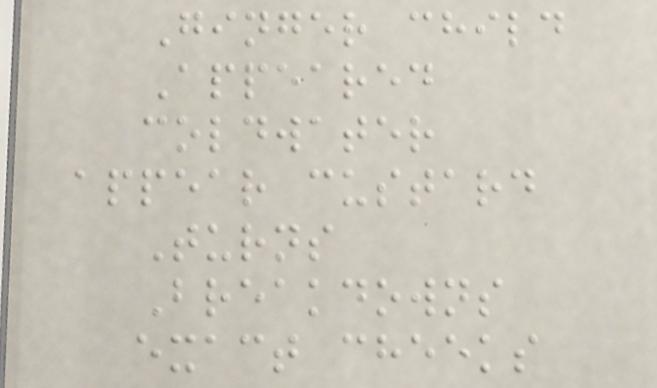Ginger child
Appeared
coldwater
appear custard
Turns
Breakdowns
exact cheeks
